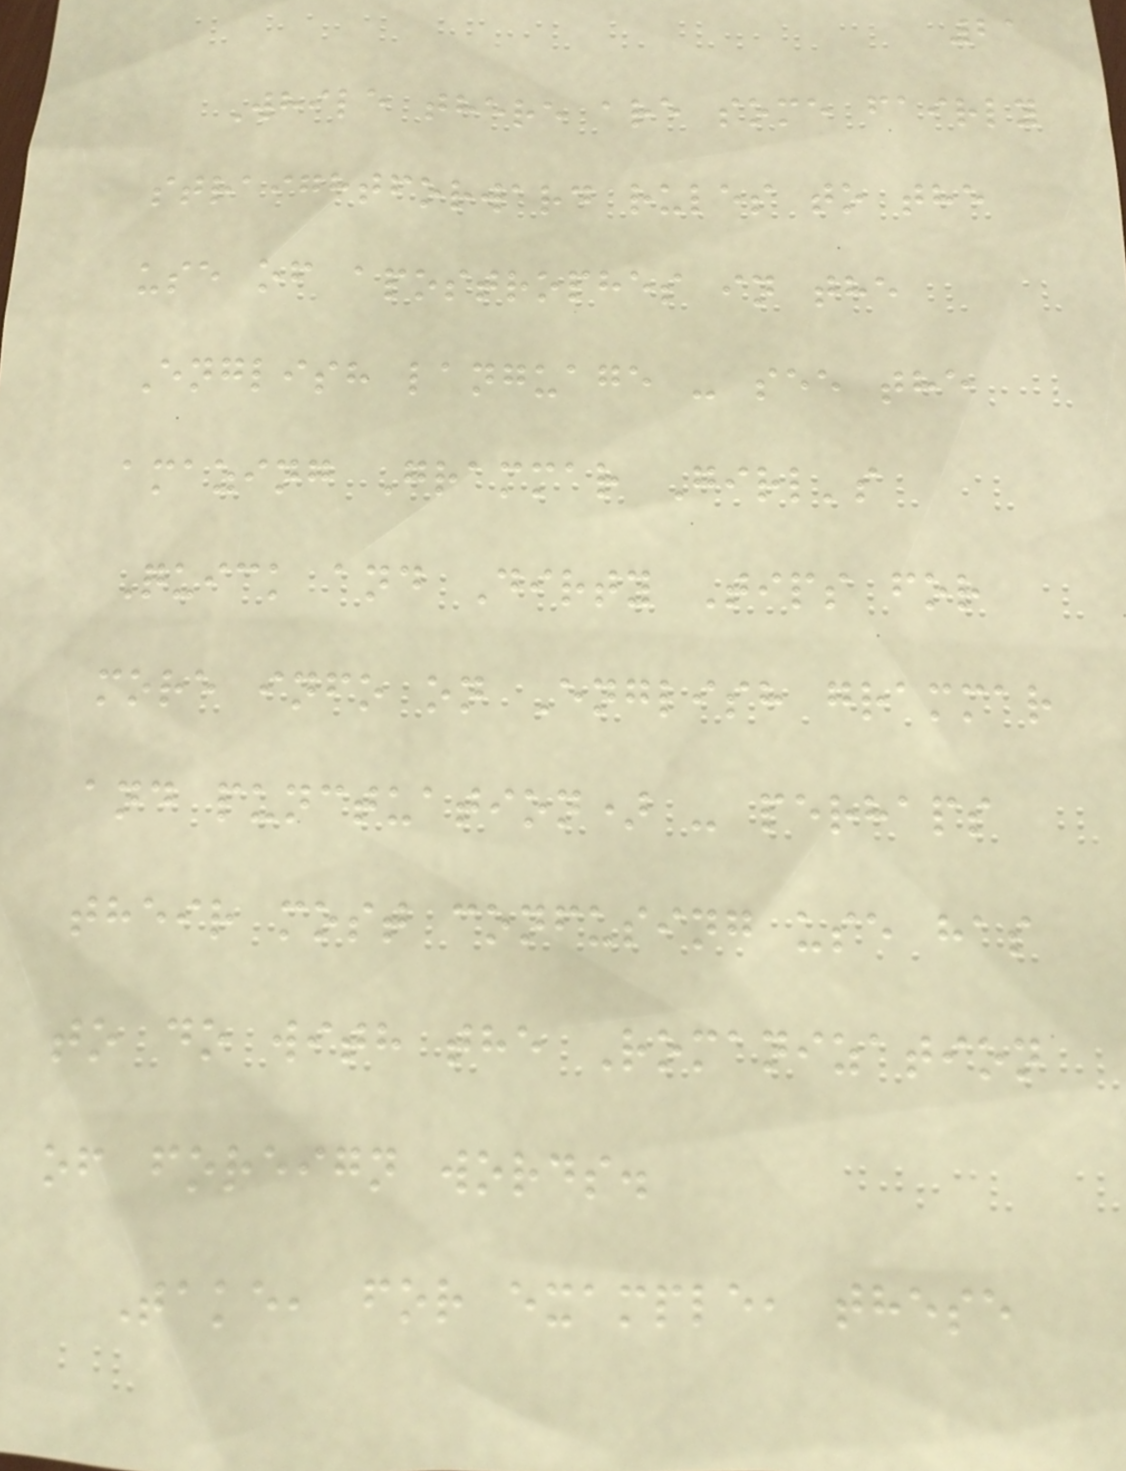21
While there are some fairly
straightforward rules to the
use of apostrophes in the
English language - see the
amazing Grammar Girl's
Quick and Dirty Tips for
more info on English grammar
and punctuation) - perhaps
their most confusing use has
to do with the Romanization
of foreign words.
Take, for example, these
